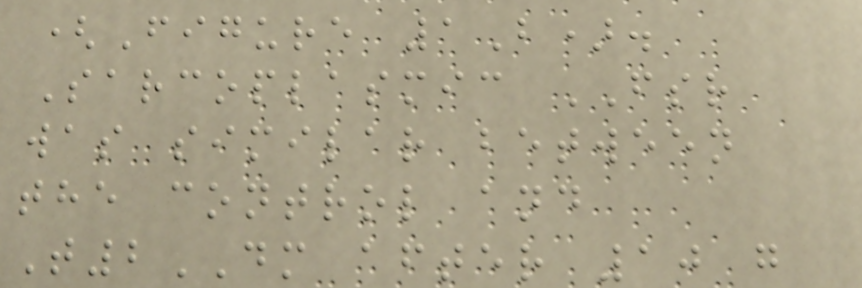(Figure 1B).
Sarcoplasmic FSR
was similar between
the control and
T2DM after 10 g
